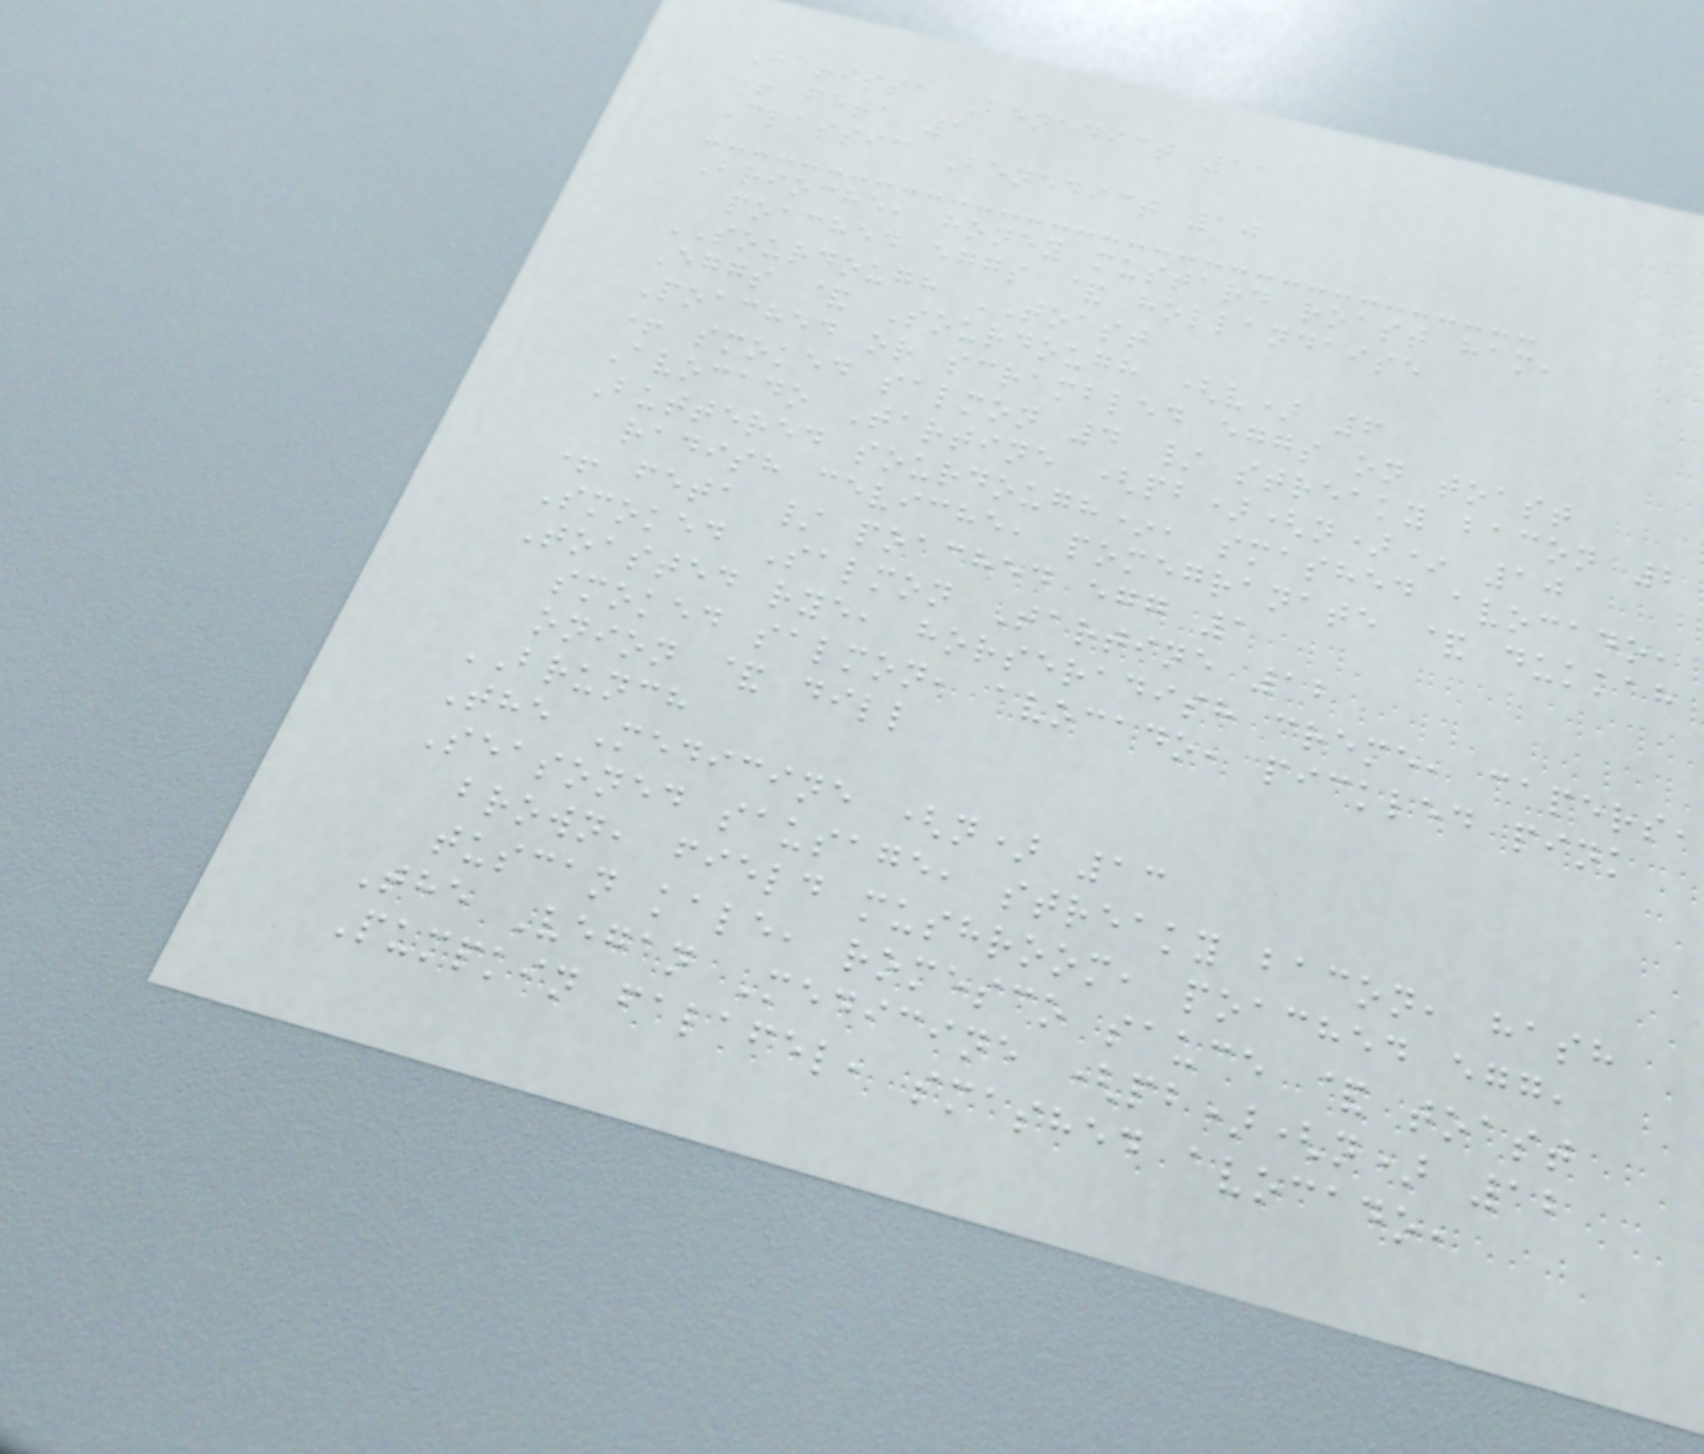Harissa Benedict 11
+ feta 1
Classic Benedict 10
Brioche, honey mustard roast ham,
poached eggs & hollandaise
SOURDOUGH TOAST
Eggs & Sourdough (v) 6
Poached or scrambled eggs on toast
+ smoked salmon 4 / streaky bacon 2
Avocado Tartine (pb)(n)* 10
Buttered sourdough*, smashed avocado,
radish ceviche, pomegranate & dukkah
+ feta / poached egg 1
Smoked Salmon Tartine 12
Toasted rye, horseradish creme, capers,
smoked salmon, avocado, pickled pink
onion & dill
BRUNCH
The Medicine (n) 13
Seasoned sausage, streaky bacon, hash
brown, field mushroom, poached egg,
tuscan kale, romesco sauce & toast
The Vegan Medicine (pb)(n) 12
Pumpkin falafel, smashed avocado,
